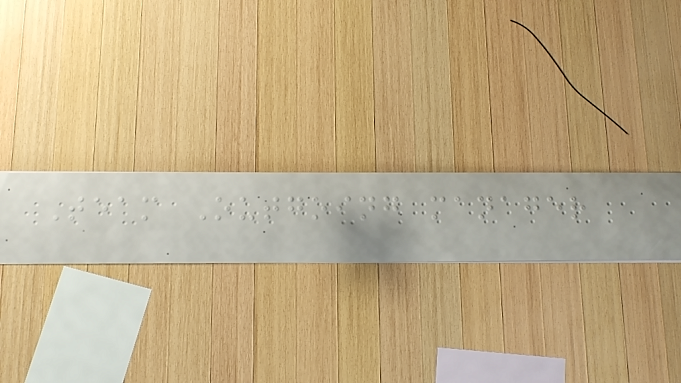Team Outgoing manager
